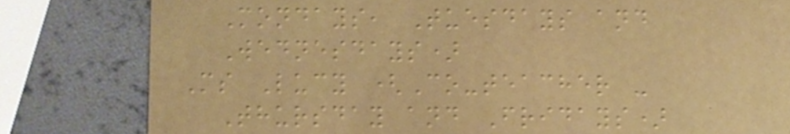Mondays, Tuesdays and
Wednesdays)
Ms Lucy (Co-teacher -
Thursday and Fridays)
